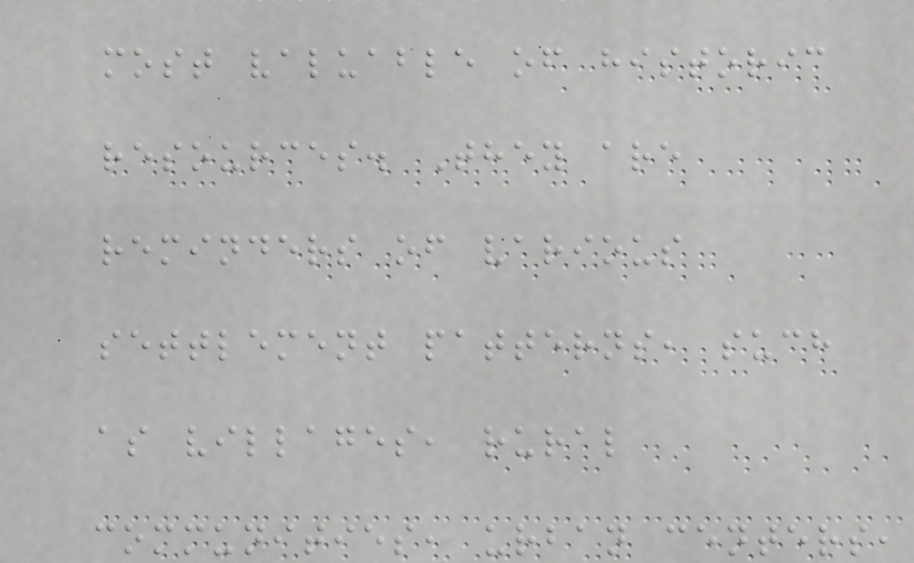most valuable of historic
resources. They are
reminders of various
settlement patterns, such
as villages, rural
communities, urban centers,
